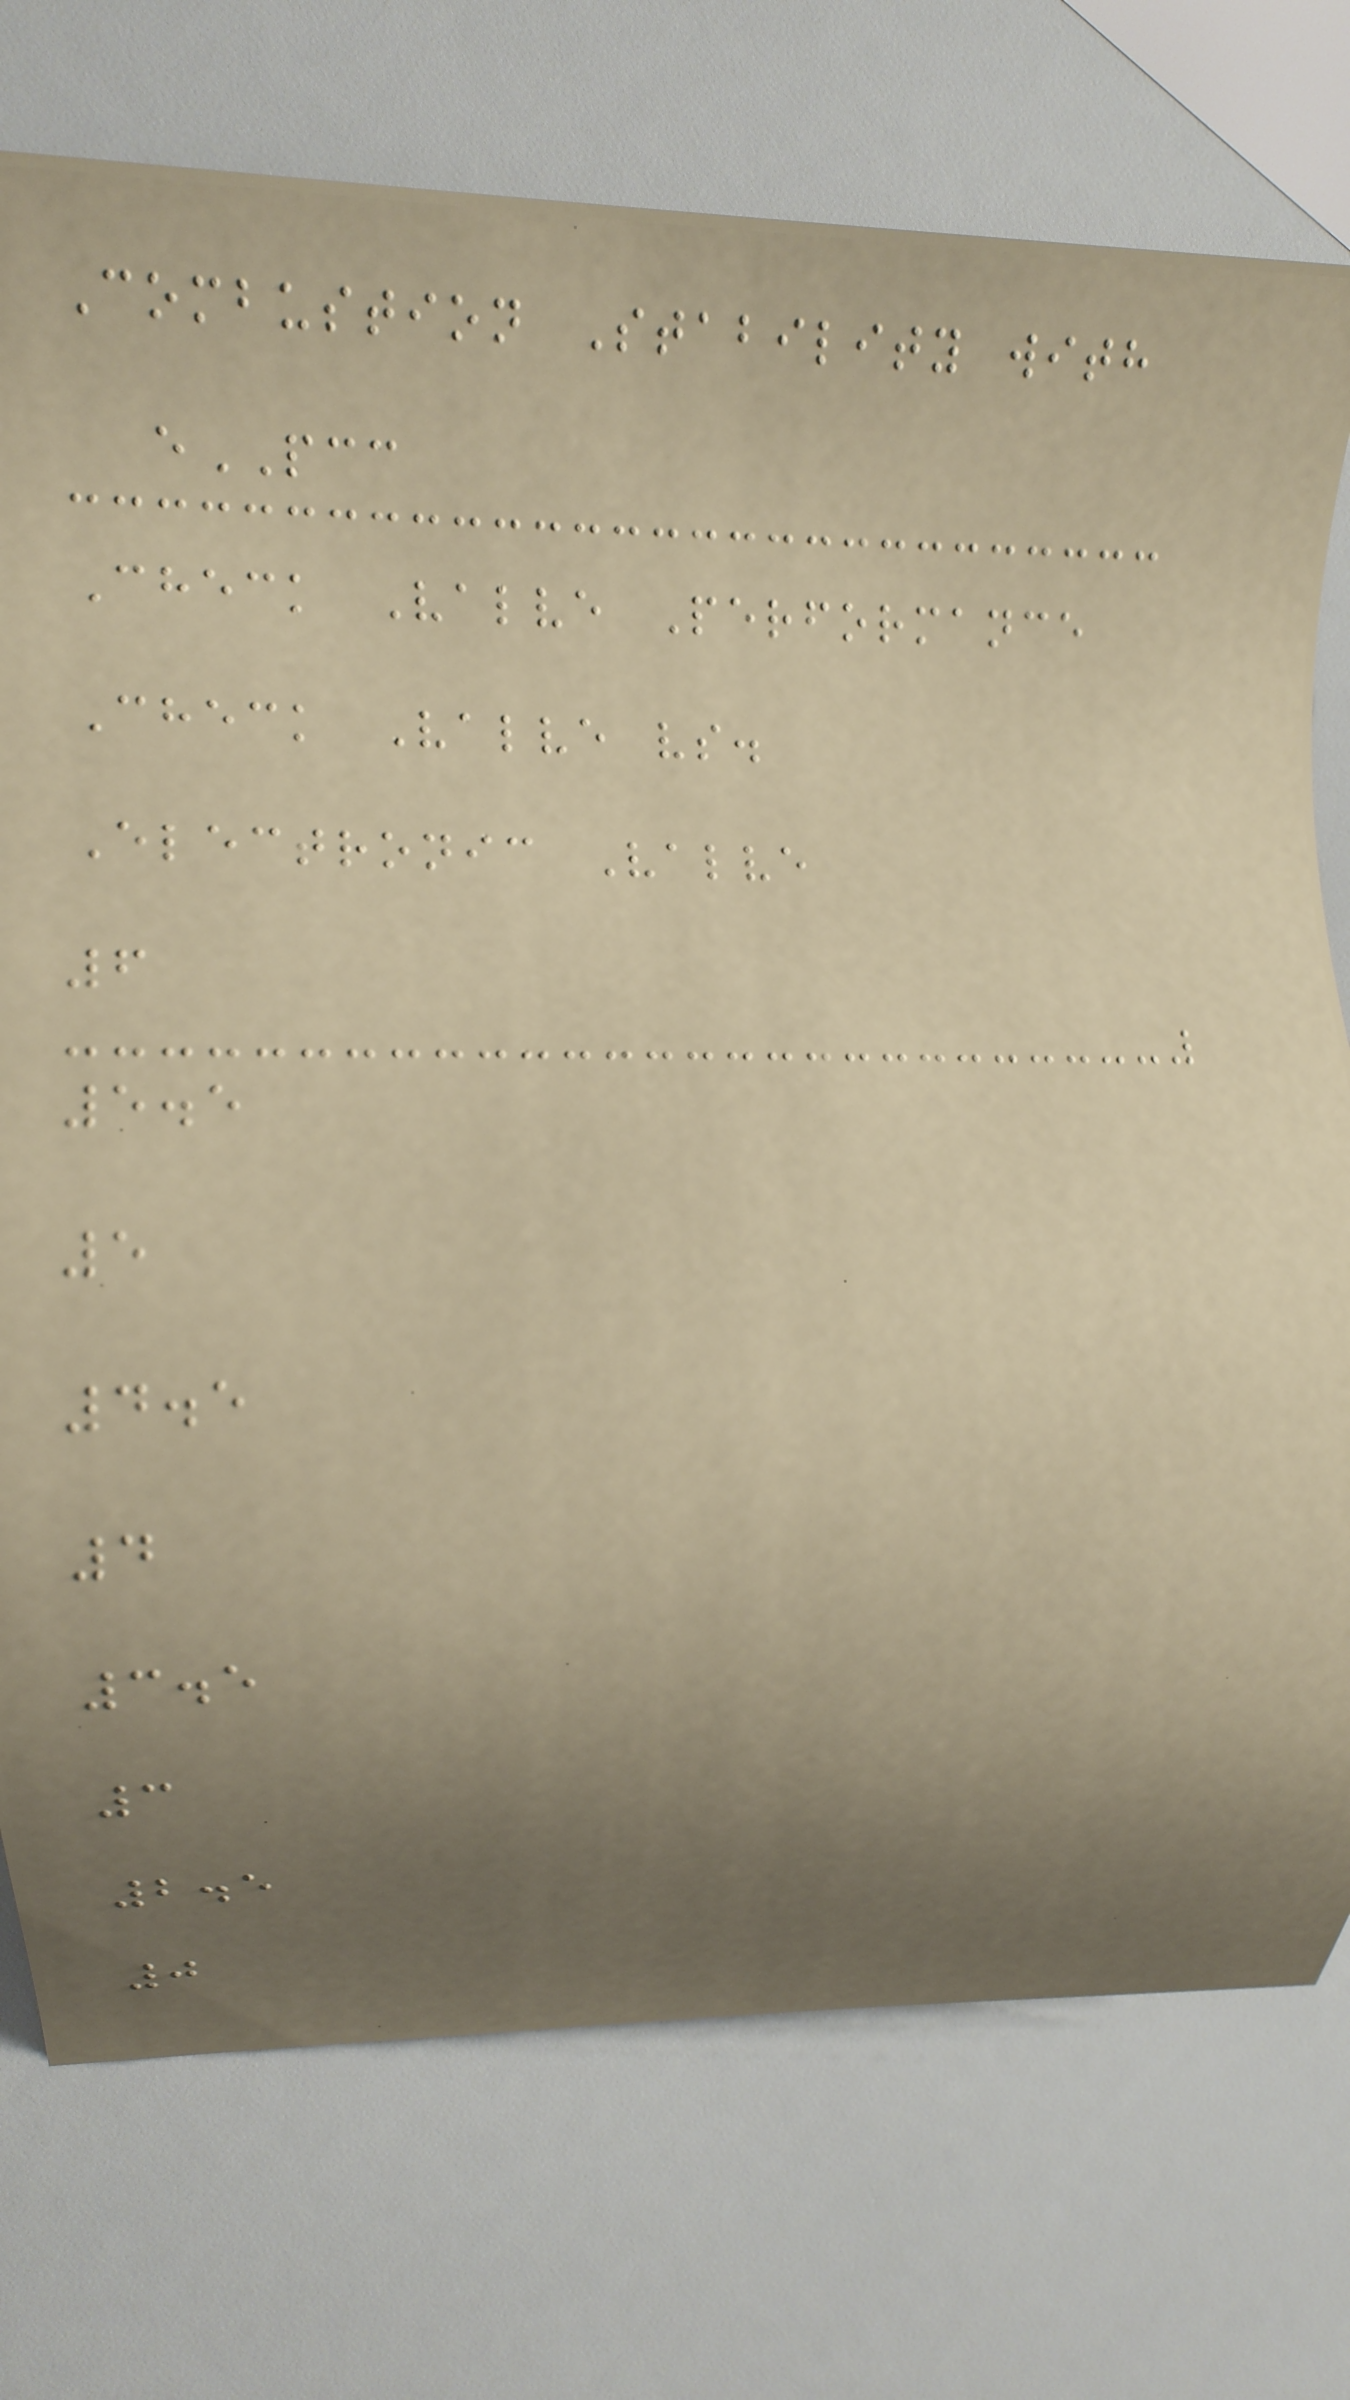Combustion Stability with
ePCC
Check Valve Performance
Check Valve vs.
Electronic Valve
6
5.5
5
4.5
4
3.5
3
2.5
0
